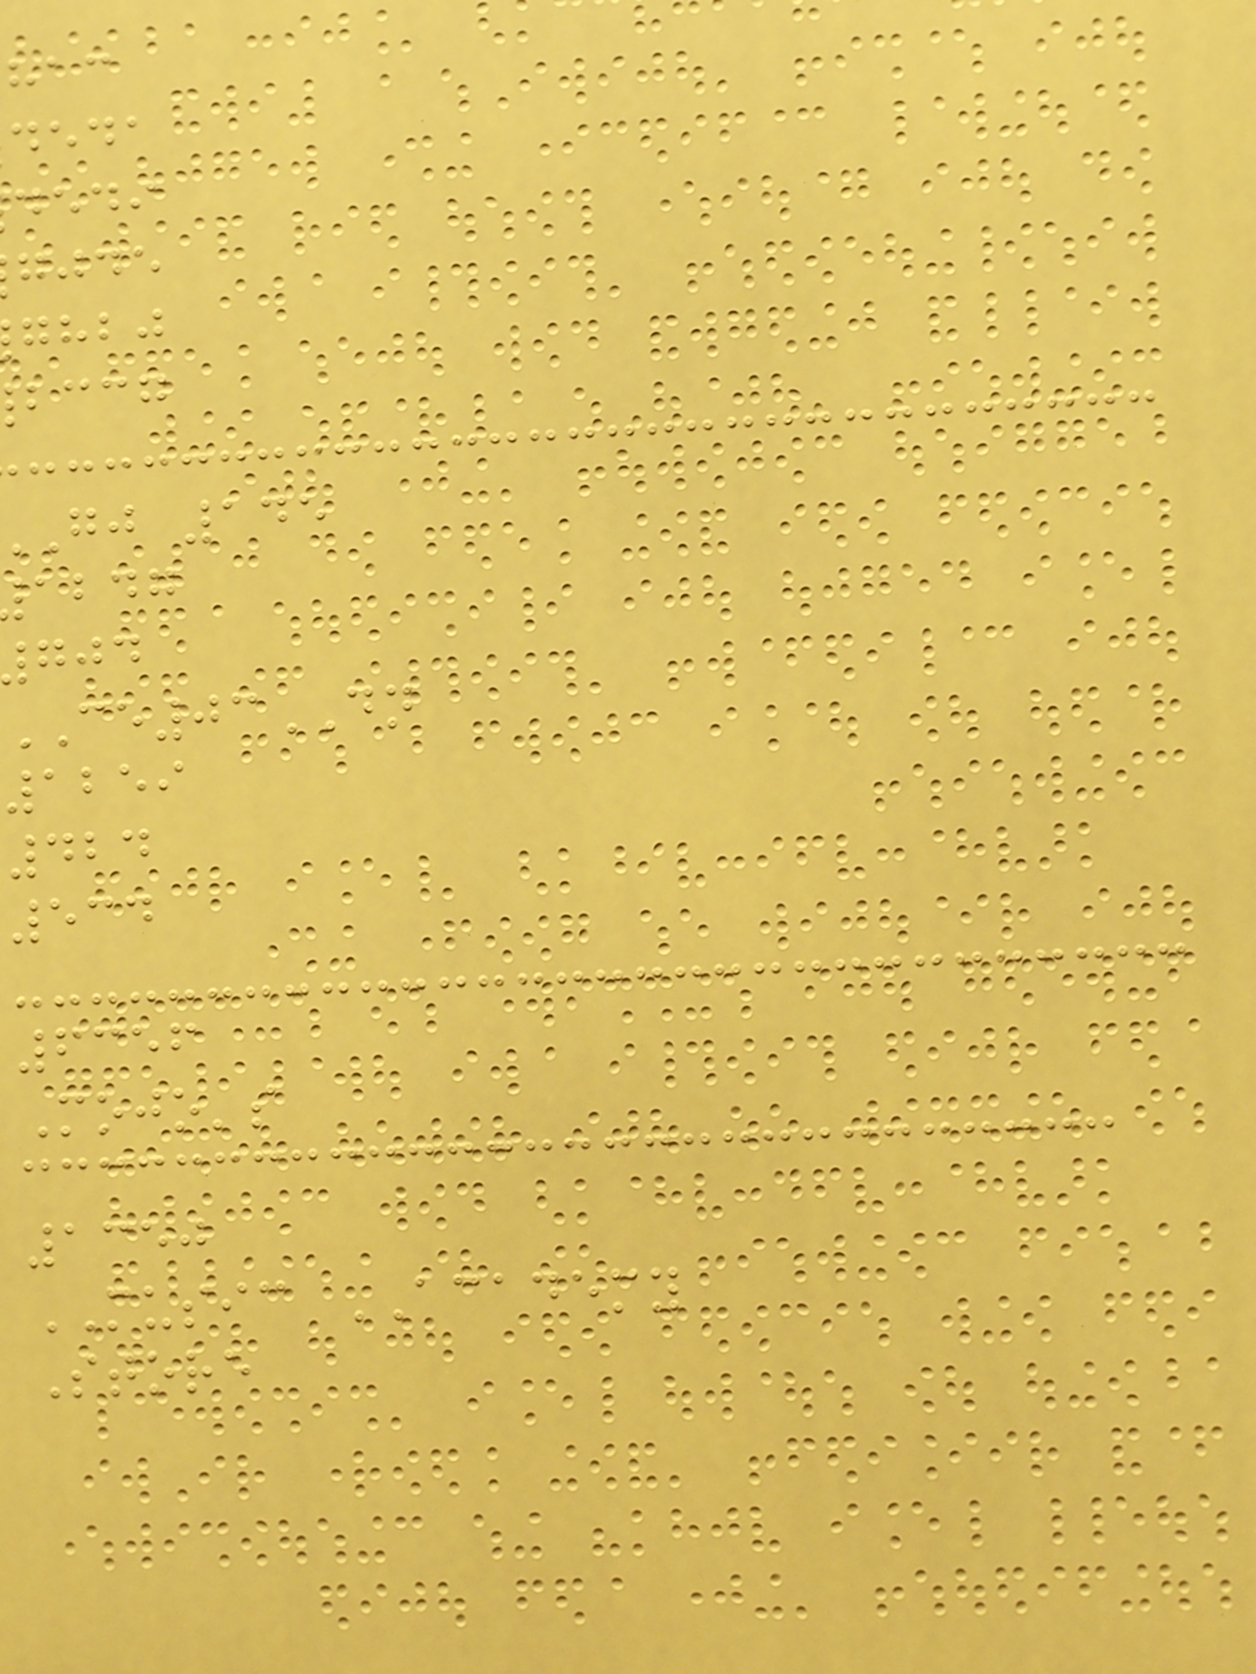deda
dedi
gjde
ghbj
bccg
gj 145
abdg
CE03DN
1259
424
534
6356
Mojo's
1350
MUSIC ACADEMY
Store
